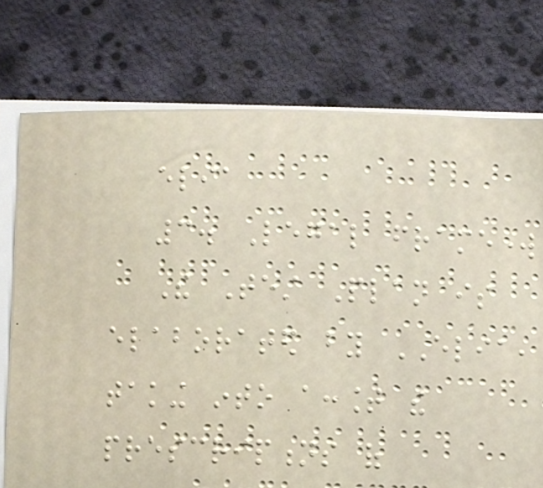elia
3. Legal framework
The Test Plan is
elaborated by ELIA,
taking into account the
prescriptions of
